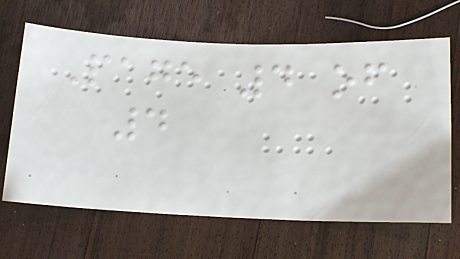Page 4 of
4
